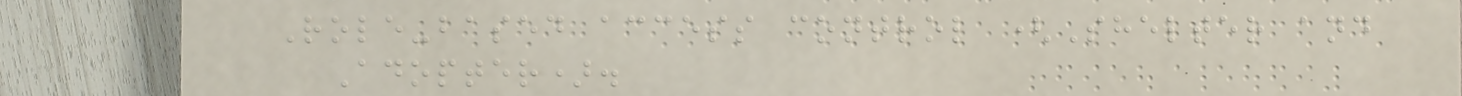Role-based access control (Shelter and
Adopter).
